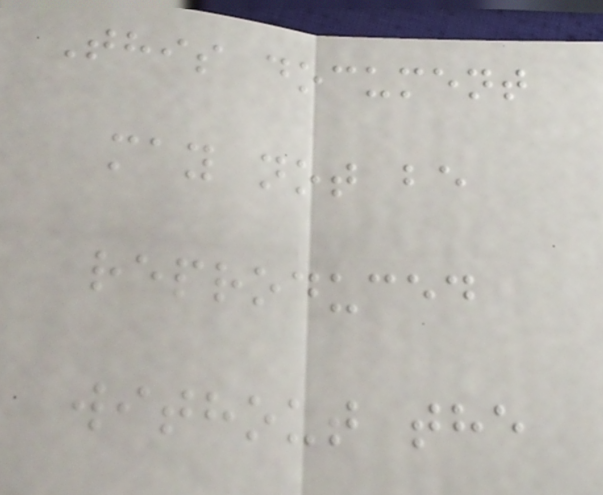This document
may not be
reproduced
without the
